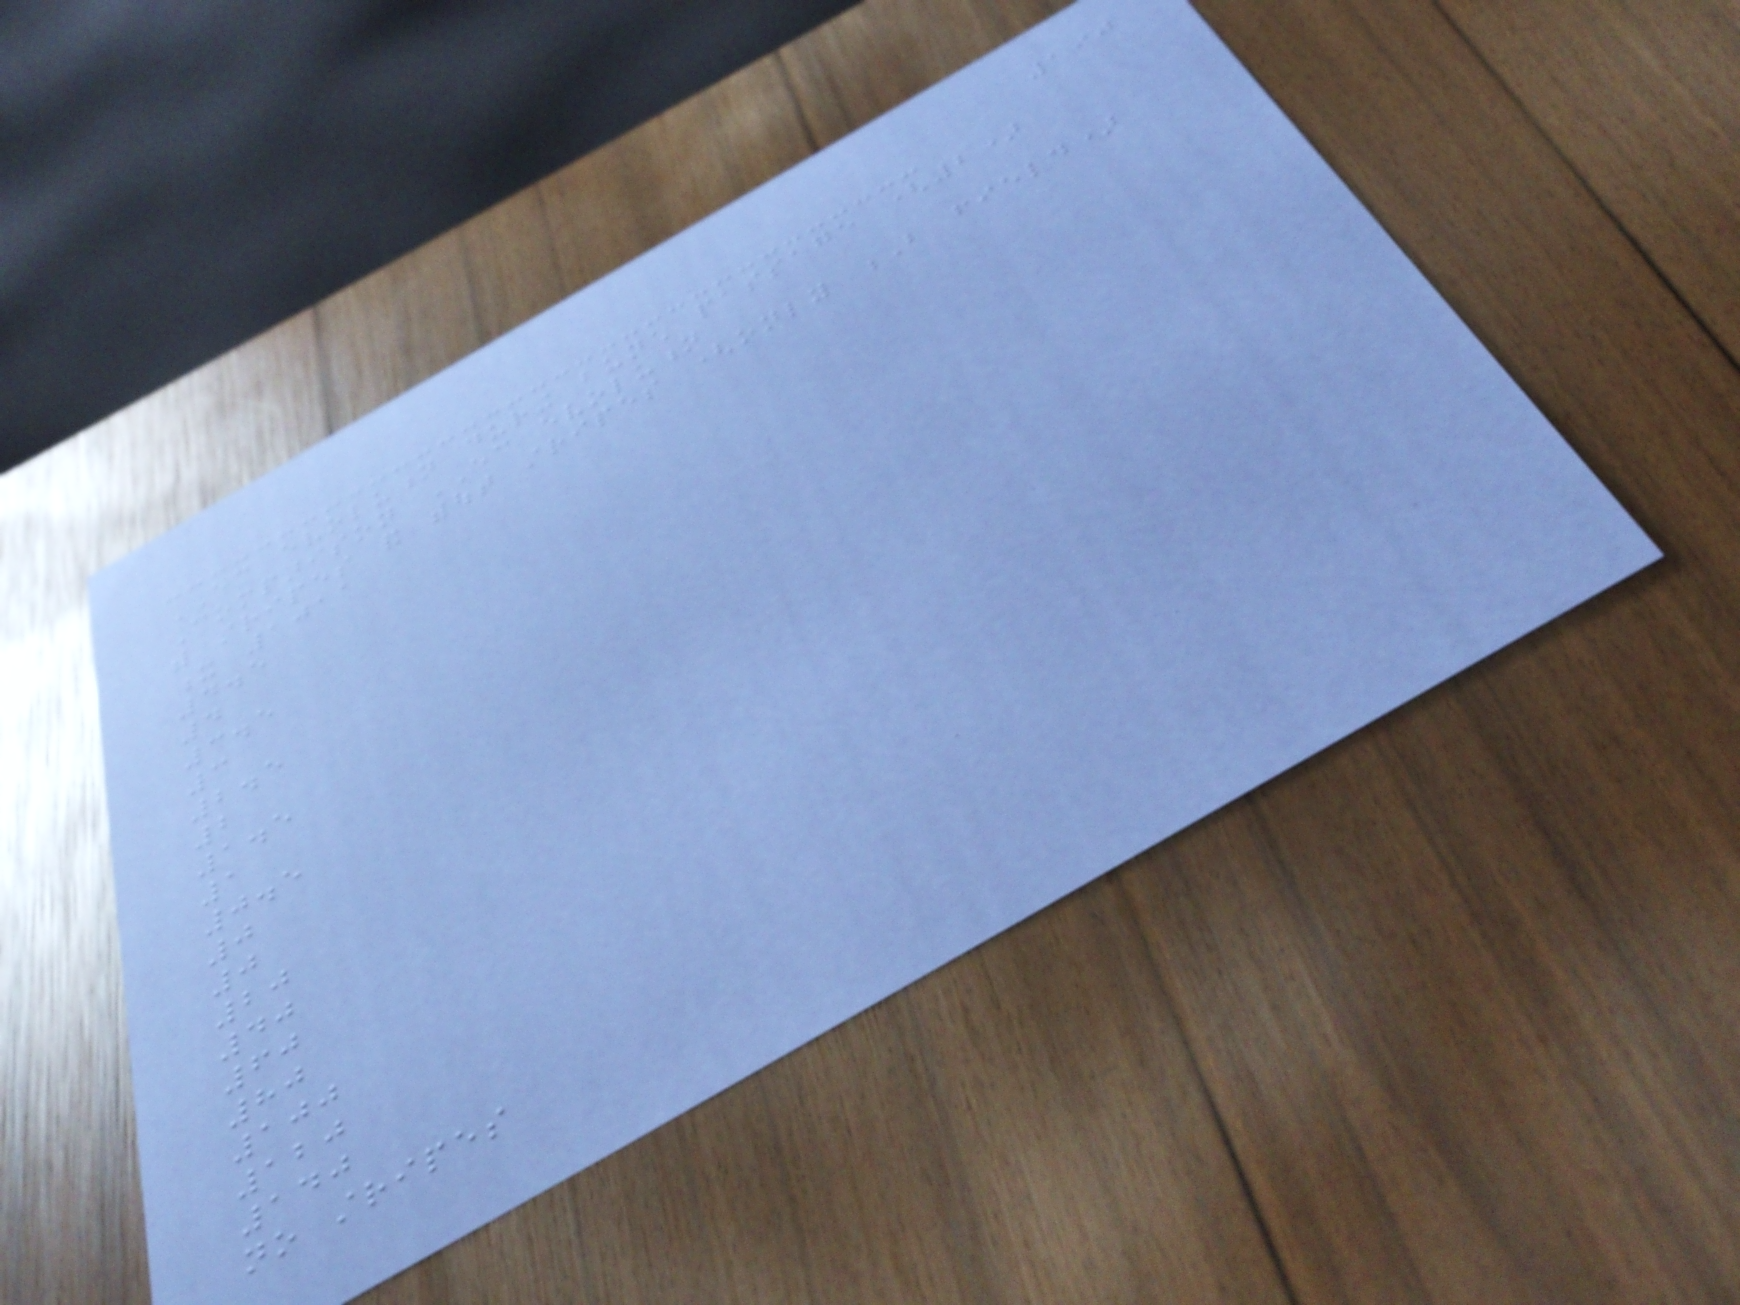190
EC evolution during bunch passage (2)
Comparison EC evolution
with stripes and without stripes (only B field)
x 1011
4.5
4
3.5
3
2.5
2
1.5
1
0.5
0
0
20
40
60
80
100
120
140
no stripes
